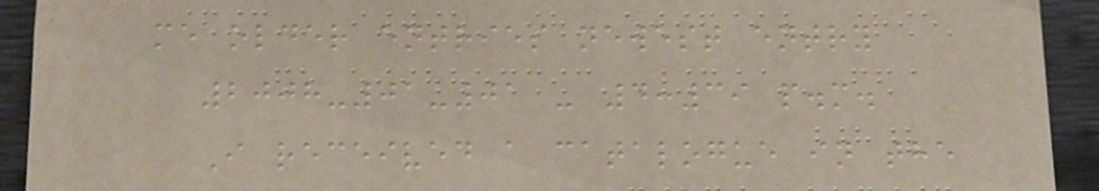me older entries newest entry
2008-01-01 - 4:39 p.m.
I received a catalogue in the
